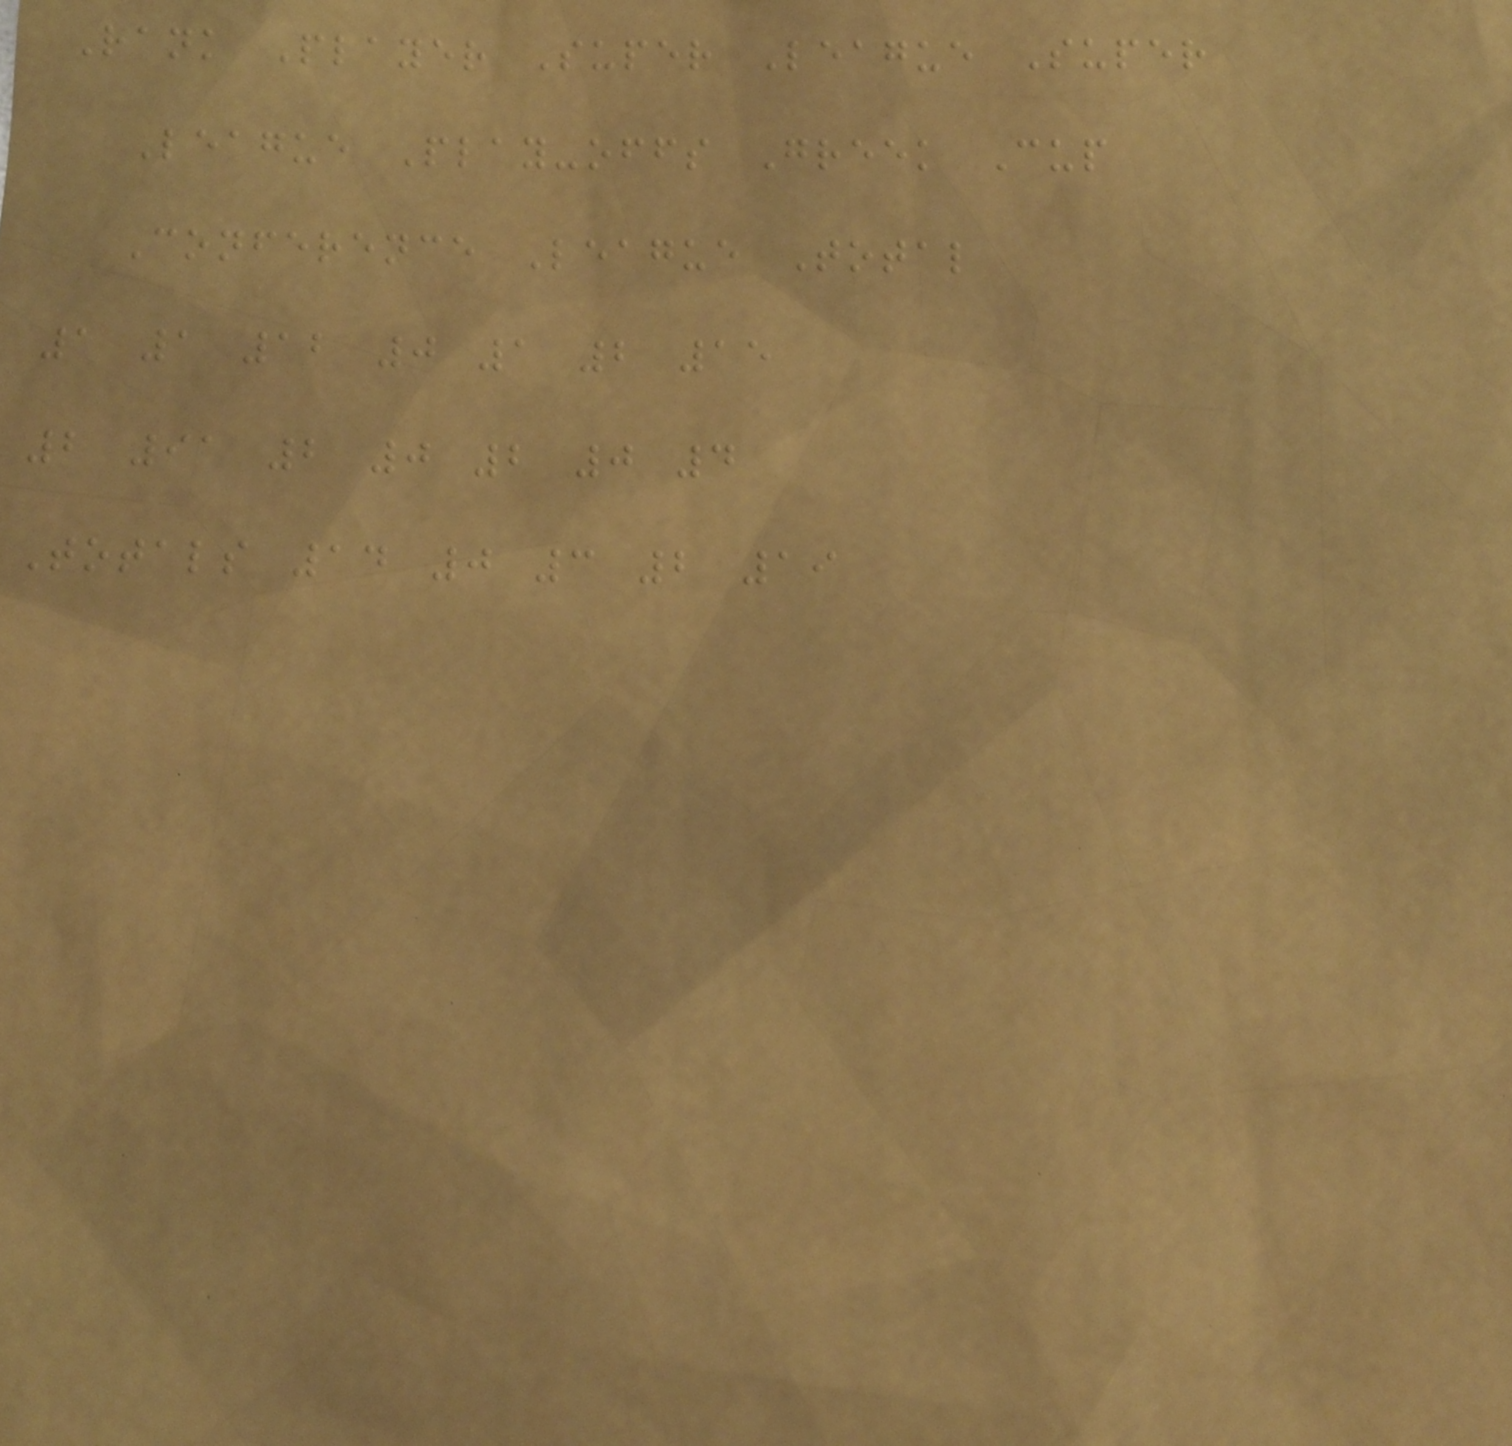Rank Player Super League Super
League Play-offs Greek Cup
Conference League Total
1 1 12 0 1 2 15
2 91 2 0 2 0 4
Totals 14 0 3 2 19
